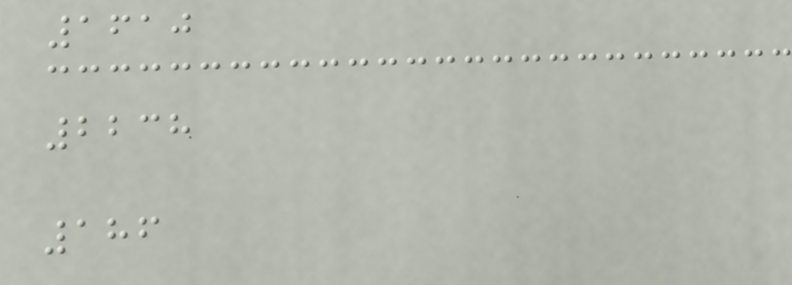1610
2238
186
